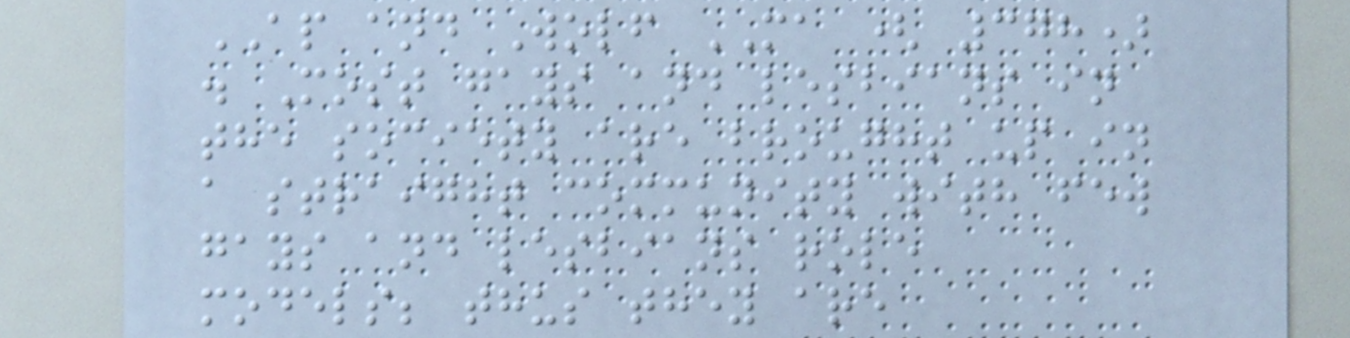AP and Wolf MA ( 378)
. Most gays and lesbians in
the society are brought up in
a straight community with few
gays and lesbians role
models; thus they are
